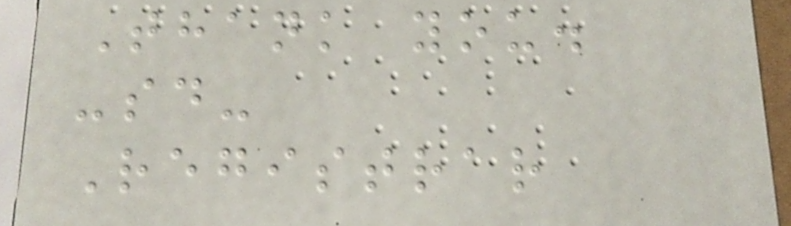Thank you.
-sd-
Registrar
